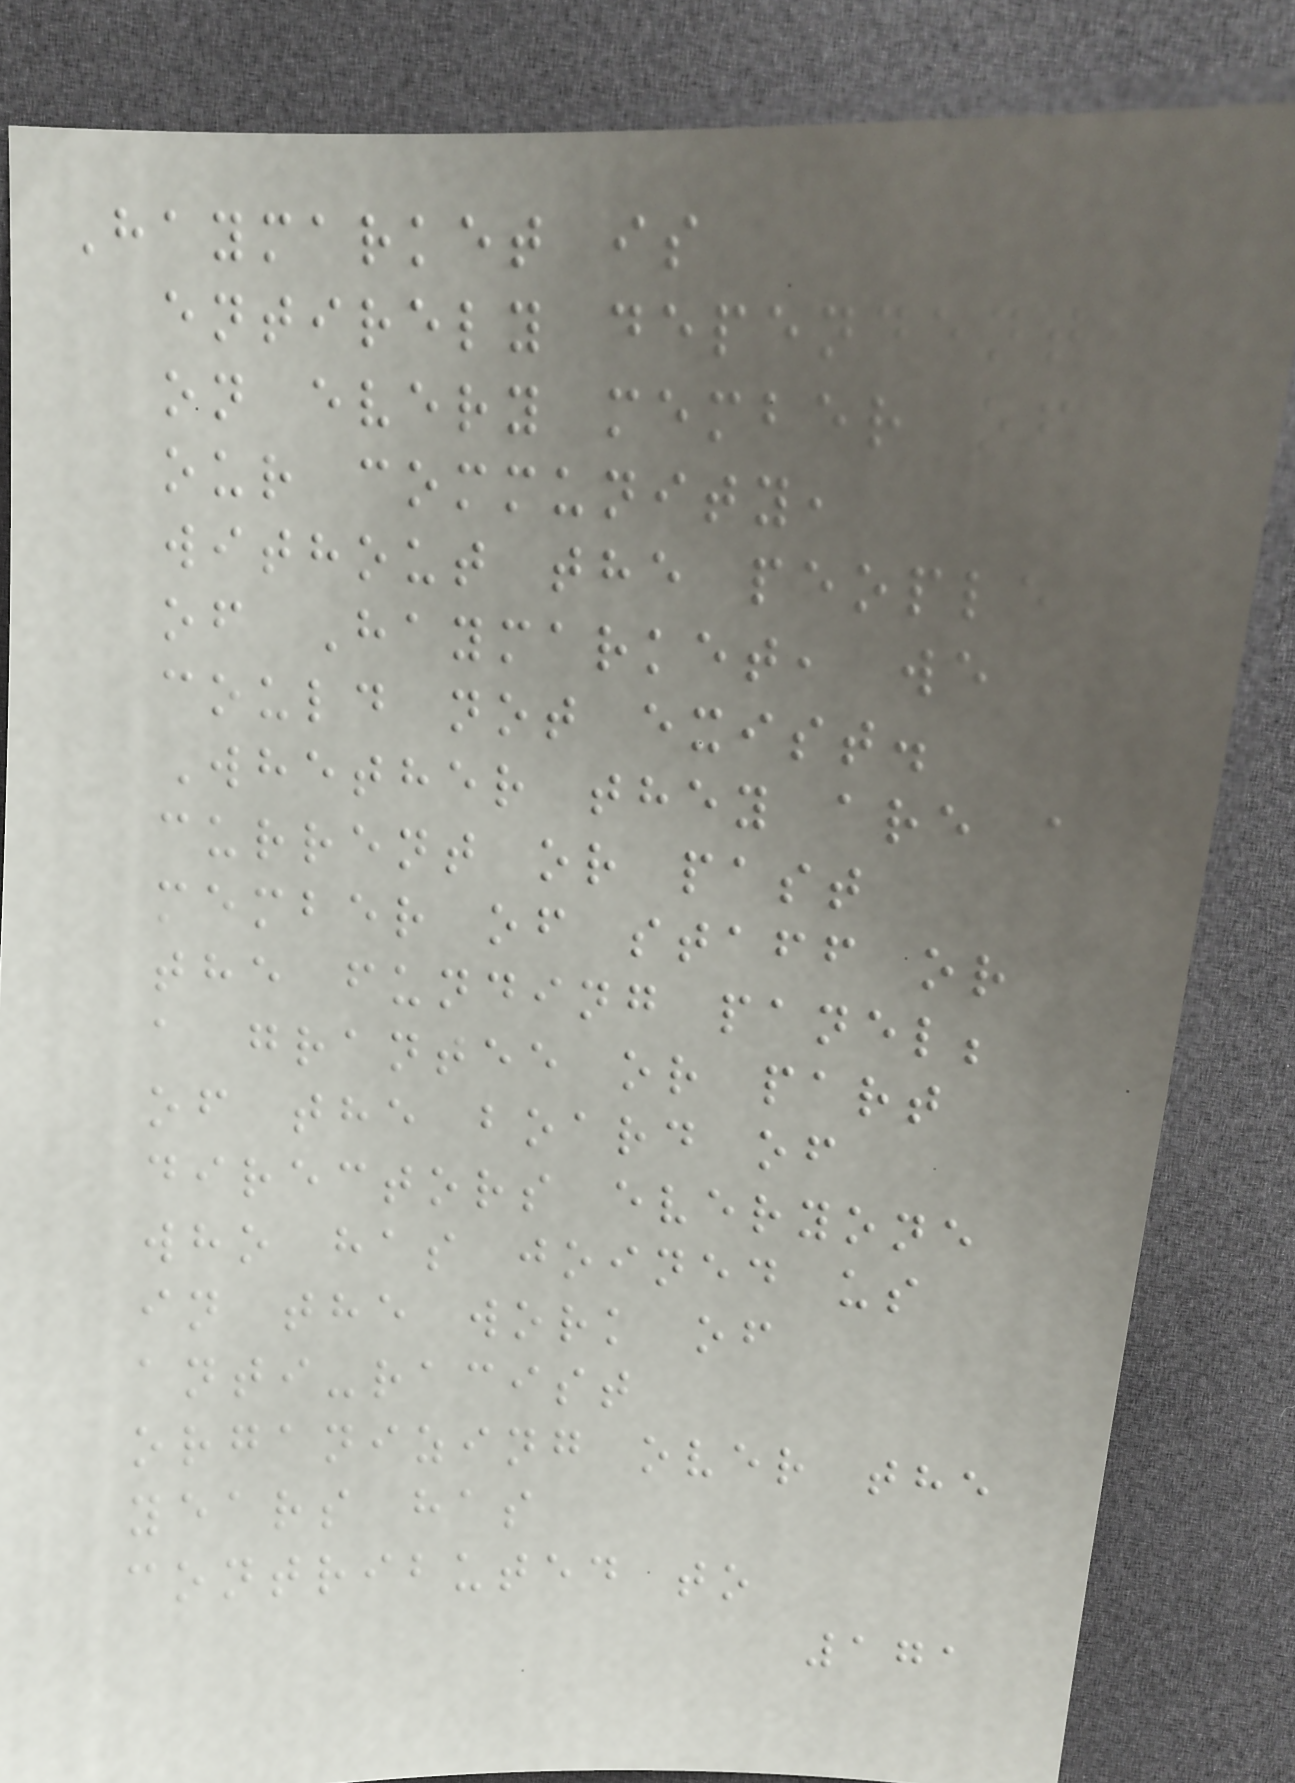Haymarket is
entirely dependent
on every member of
our community,
without the people
of Haymarket, we
could not exist.
Whether they are a
current or past
member of staff or
the funding panel;
a grantee or part
of the board of
directors everyone
who has joined us
in the work of
anti-racist
organizing over the
years has
contributed to
171
